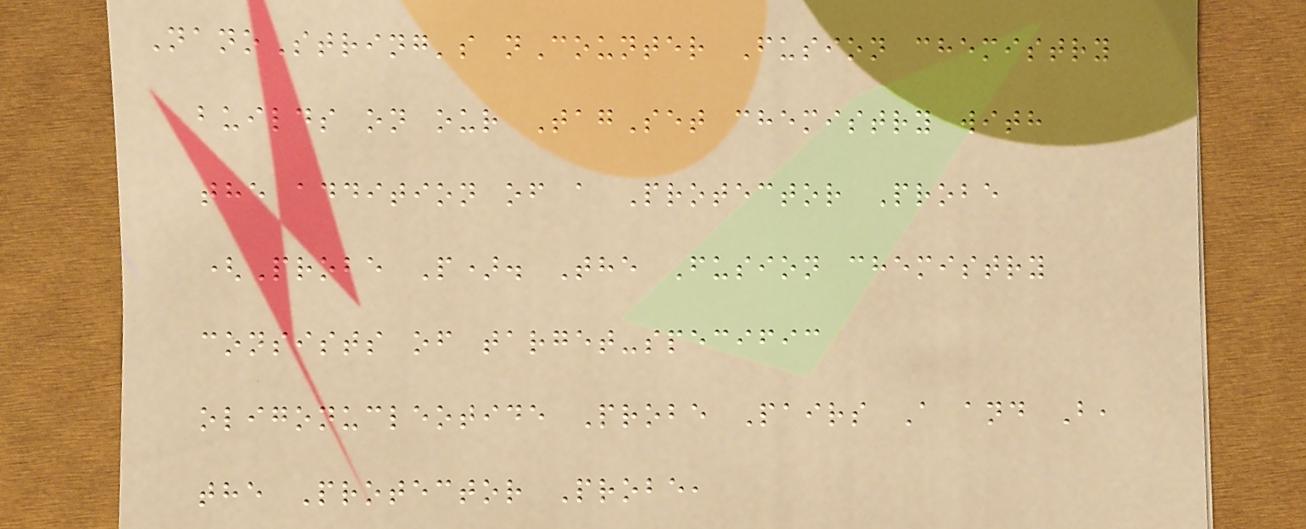NanoString's nCounter Fusion chemistry
builds on our TagSet chemistry with
the addition of a Protector Probe
(Probe P). The Fusion chemistry
consists of target-specific
oligonucleotide Probe Pairs A and B,
the Protector Probe,
